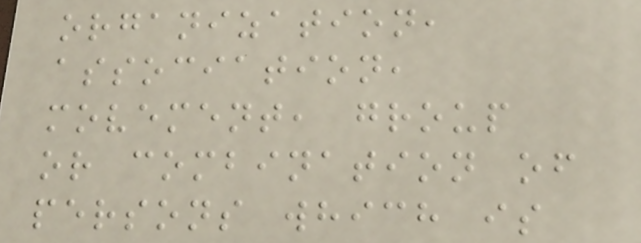organization,
association,
movement, group
or combination of
persons which is
